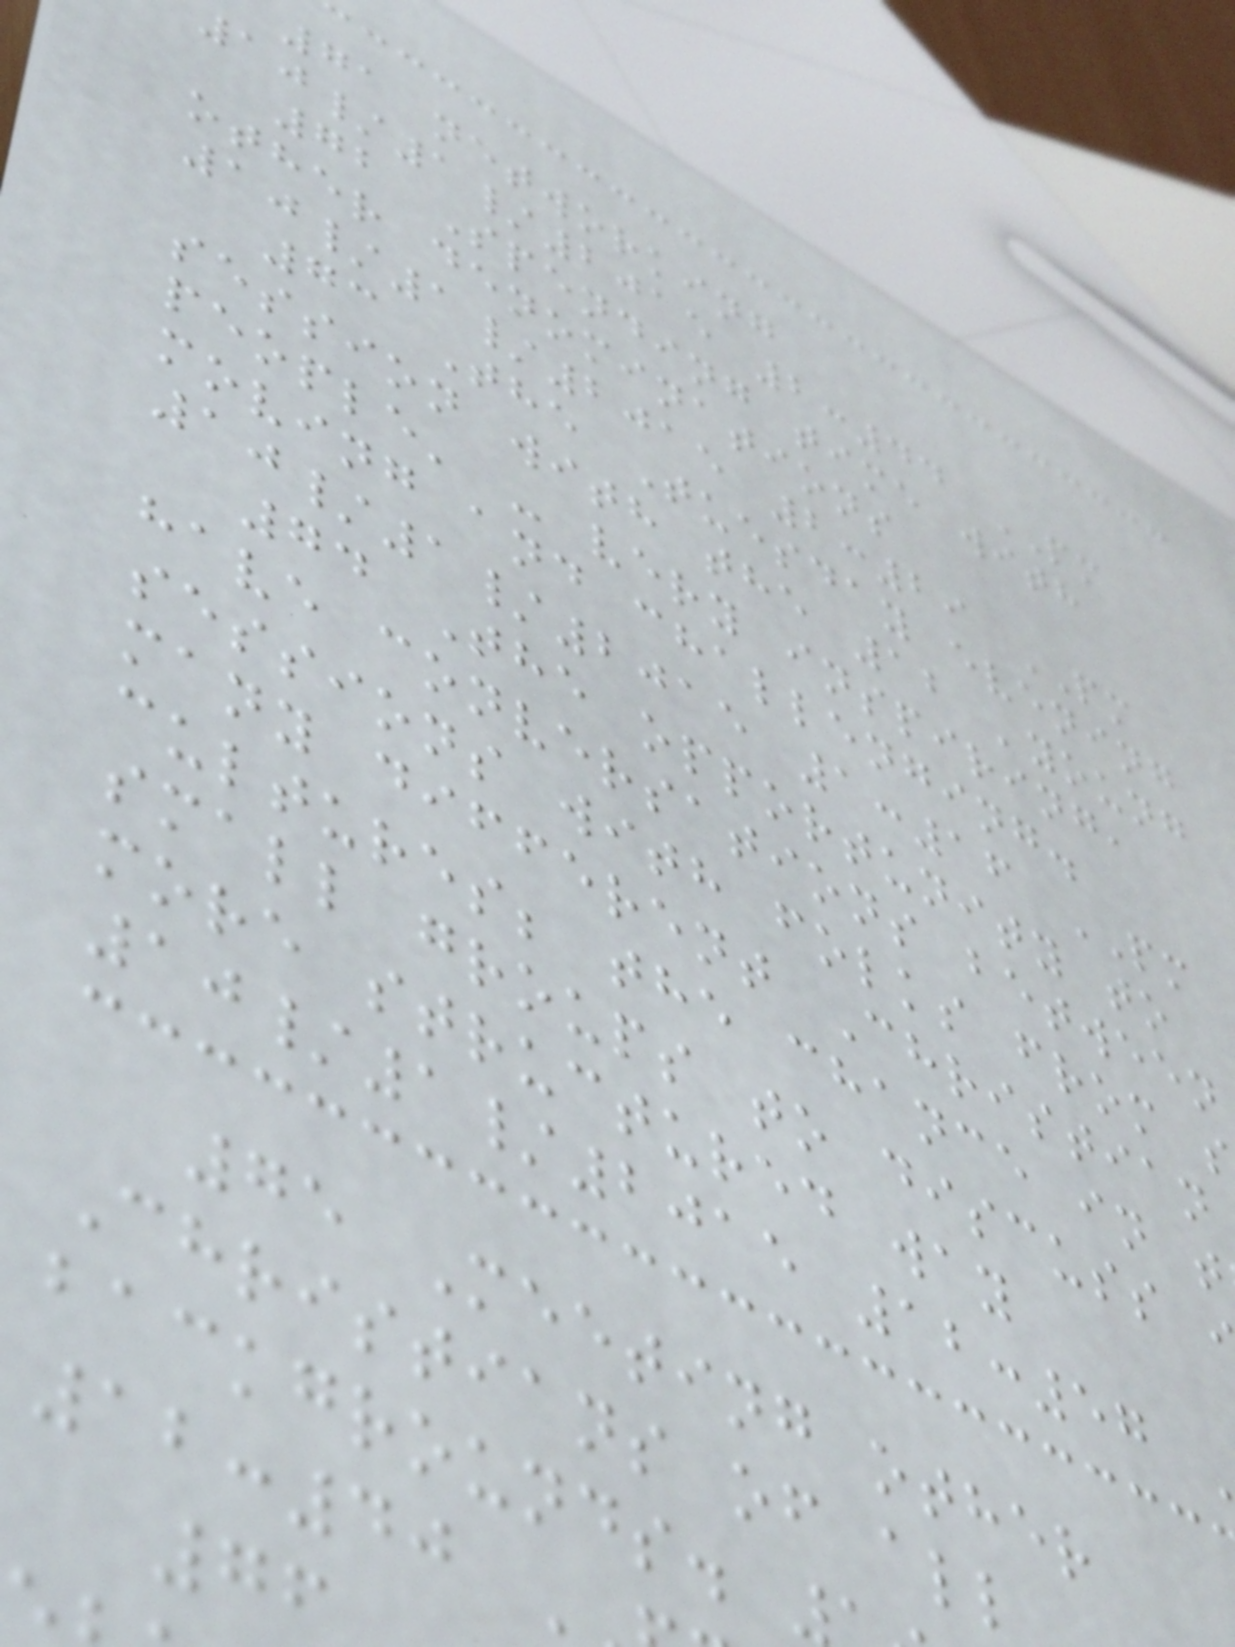71 networking
10/1/2015 2:44 PM
72 Spending time with
other denominations
10/1/2015 2:29 PM
73 The Tuesday evening
session with the 12 'young
people' - very inspiring,
moving and challenging.
10/1/2015 1:16 PM
74 The opportunity to
have conversations between
sessions with folks from s
many different Christian
cultures; the chance in t
small groups to discuss
more structured way
10/1/2015 12:57
75 Meeting other
Christians of all
backgrounds.
12:40
